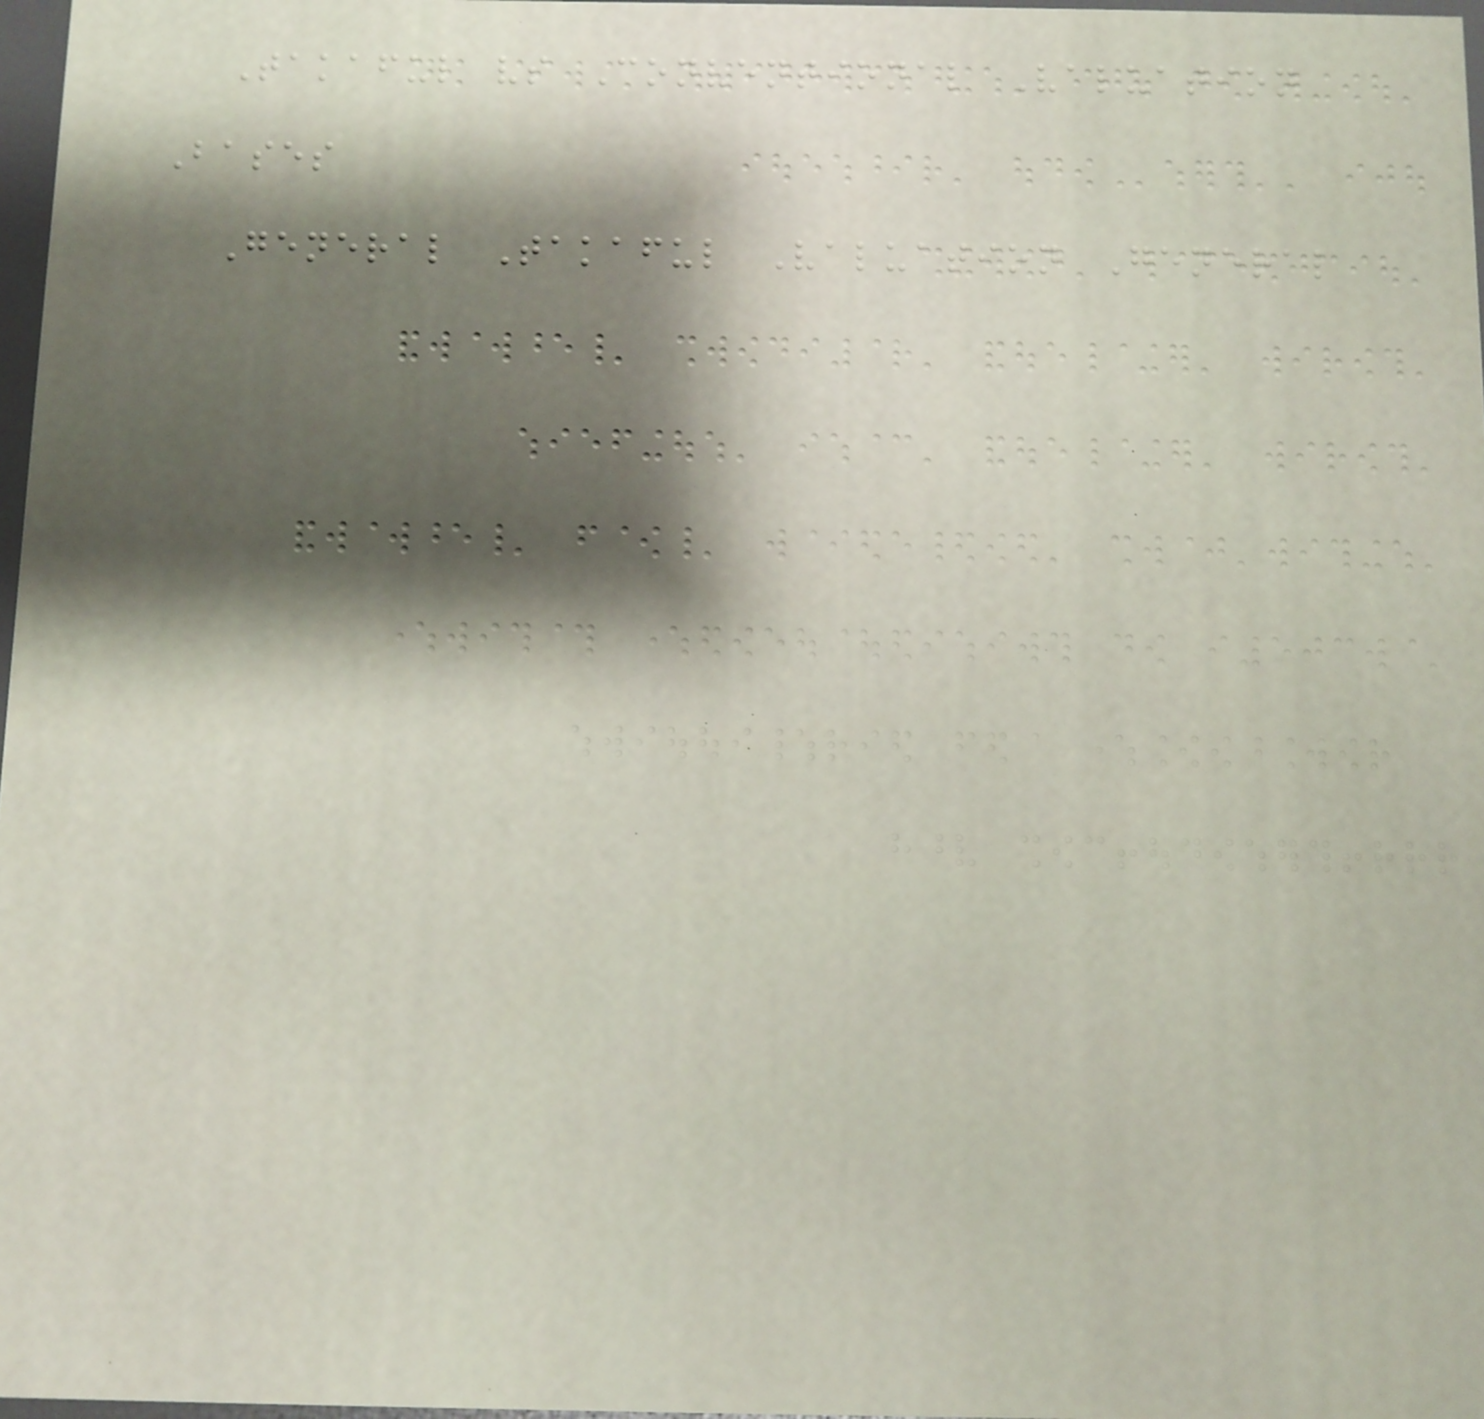Takaful vs Conventional Valuation
Bases
General Takaful Valuation General
